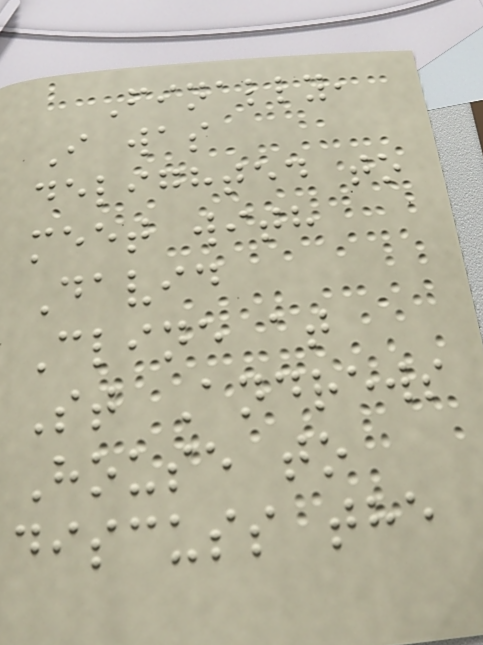Finally,
I was
delighted to
meet with
David
Cline at
St Andrews
House to
discuss the
